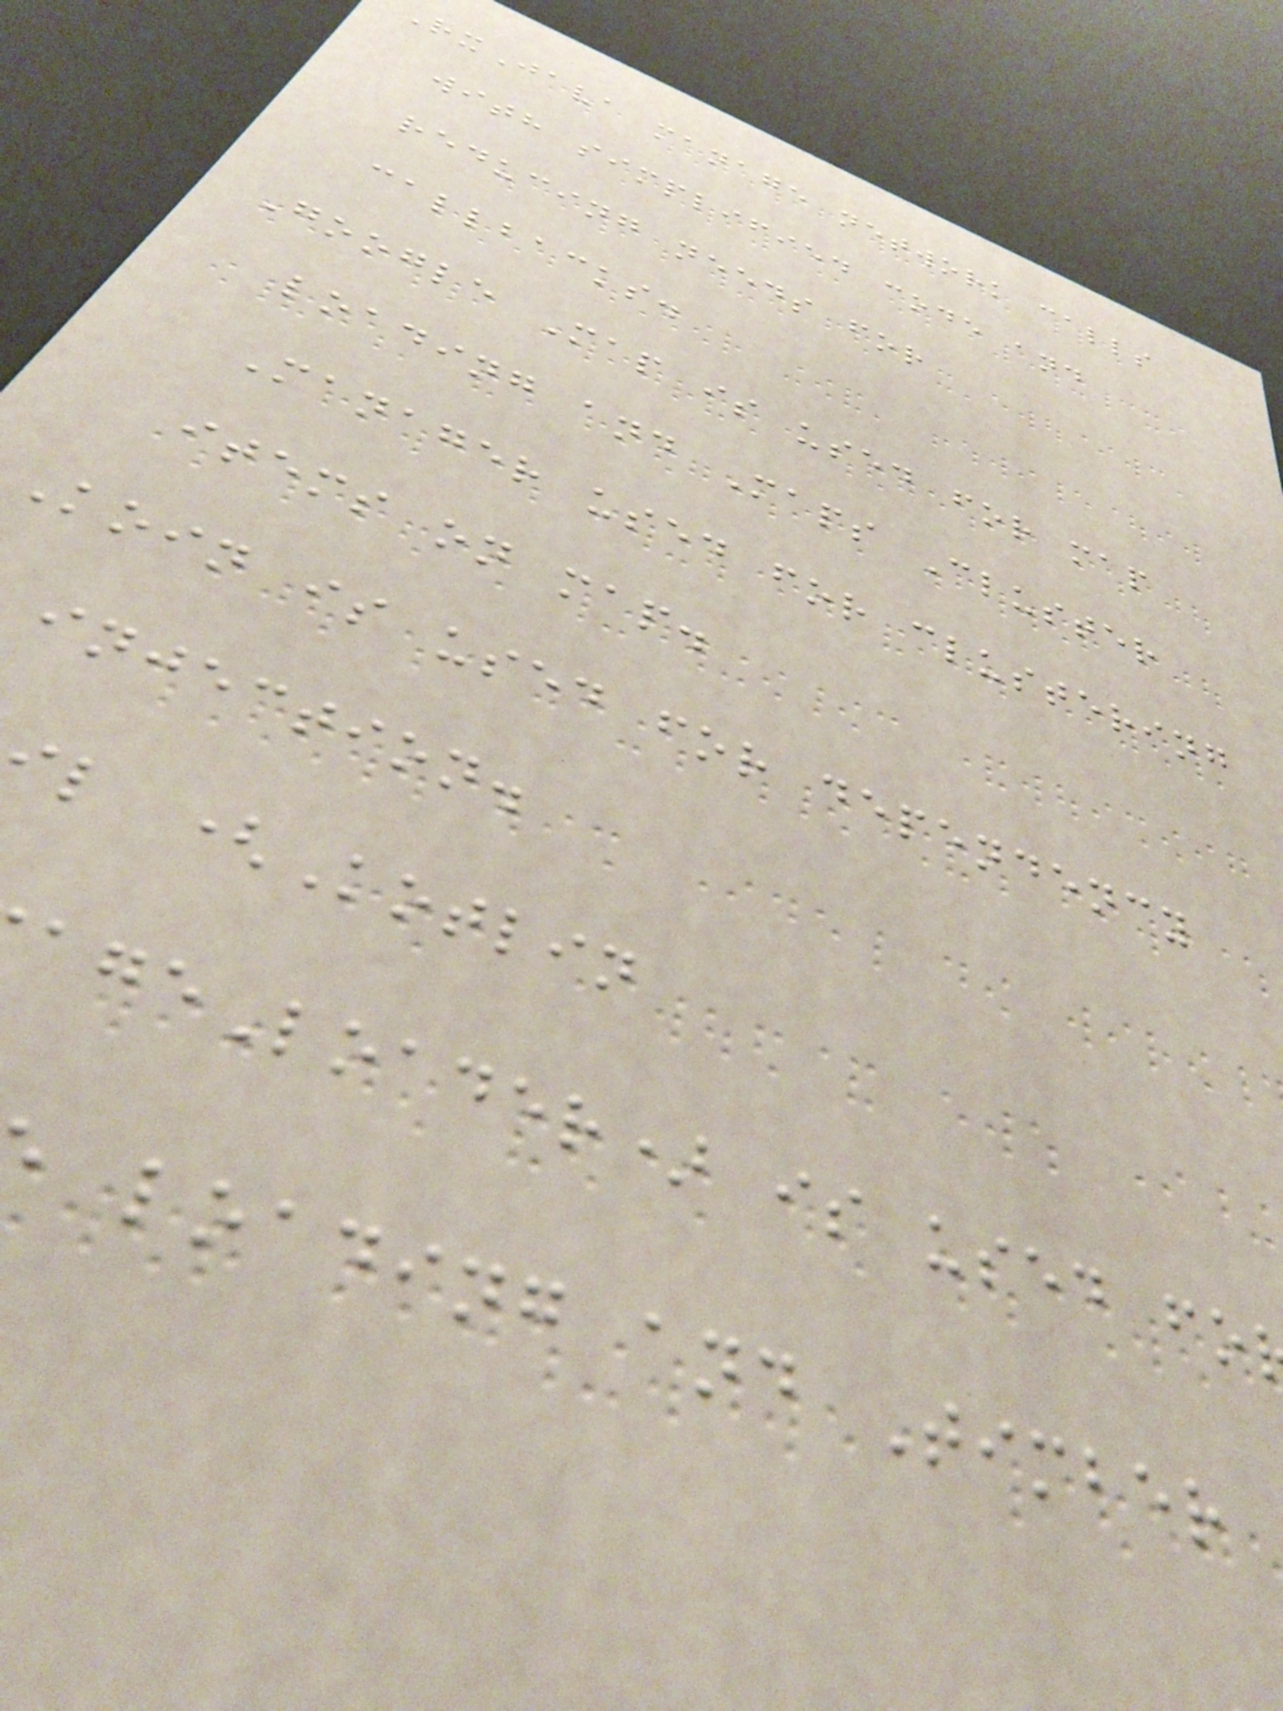RxJava manage network calls
with simplified code and
reducing needs for
callbacks.
Google Map is used for map
loading and Maps Cluster
Manager used for clustering
items on map.
Koin is used for dependency
injection.
l (Kotlin
ageLoader) is used fo
loading and Timber
